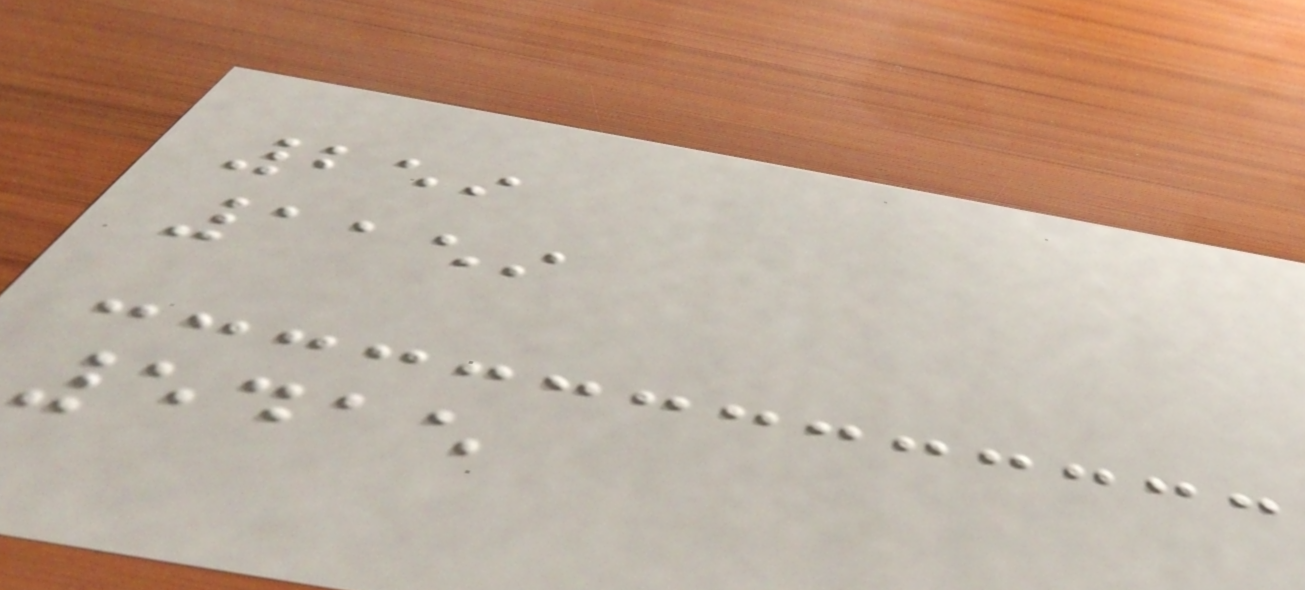259
1159
5415
